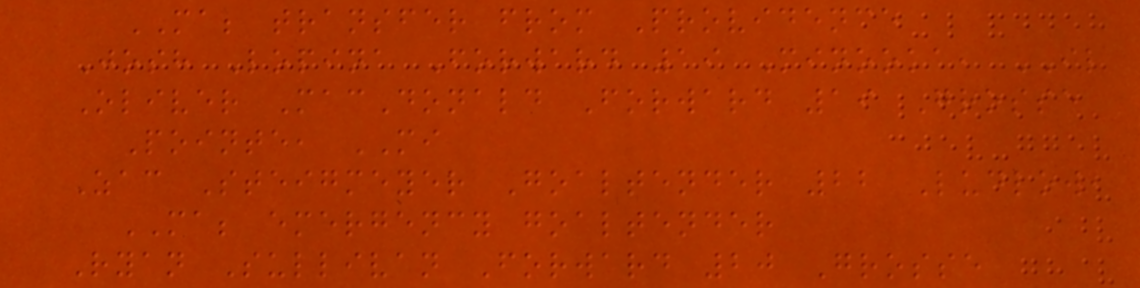MA; transfer from Providence
Josh Lopina Forward 19 Minooka, IL
Oliver MacDonald Forward 19 Grosse
Pointe, MI
Zac Steigmeyer Goaltender 22 Ludlow,
MA; emergency goaltender
Ryan Sullivan Forward 20 Grosse
